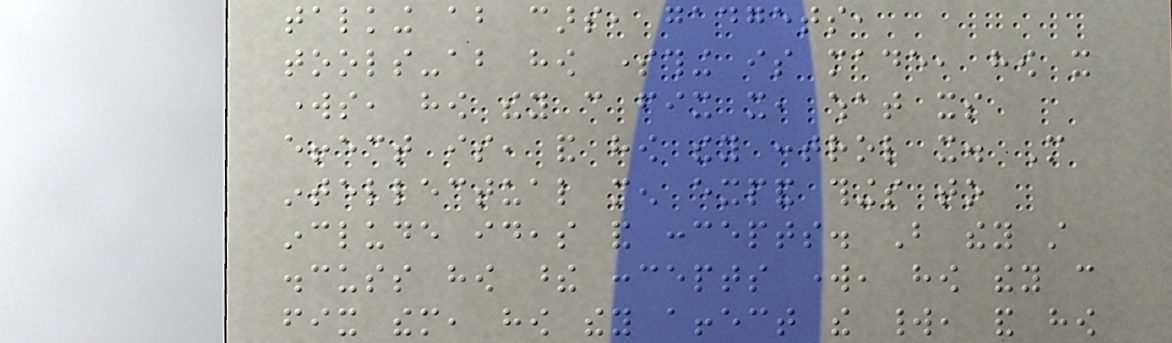talking about cars, gadgets,
tools-about how something is made, how it
works, how they can fix it, what its
effect is, and how they control it. More
intellectual men expand things to
include ideas and concepts. But they still
discuss how these concepts work, how they can
fix them, how they affect the world, and how
